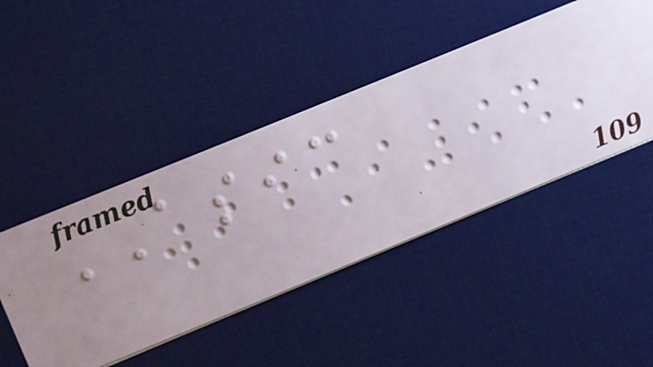ASIC
